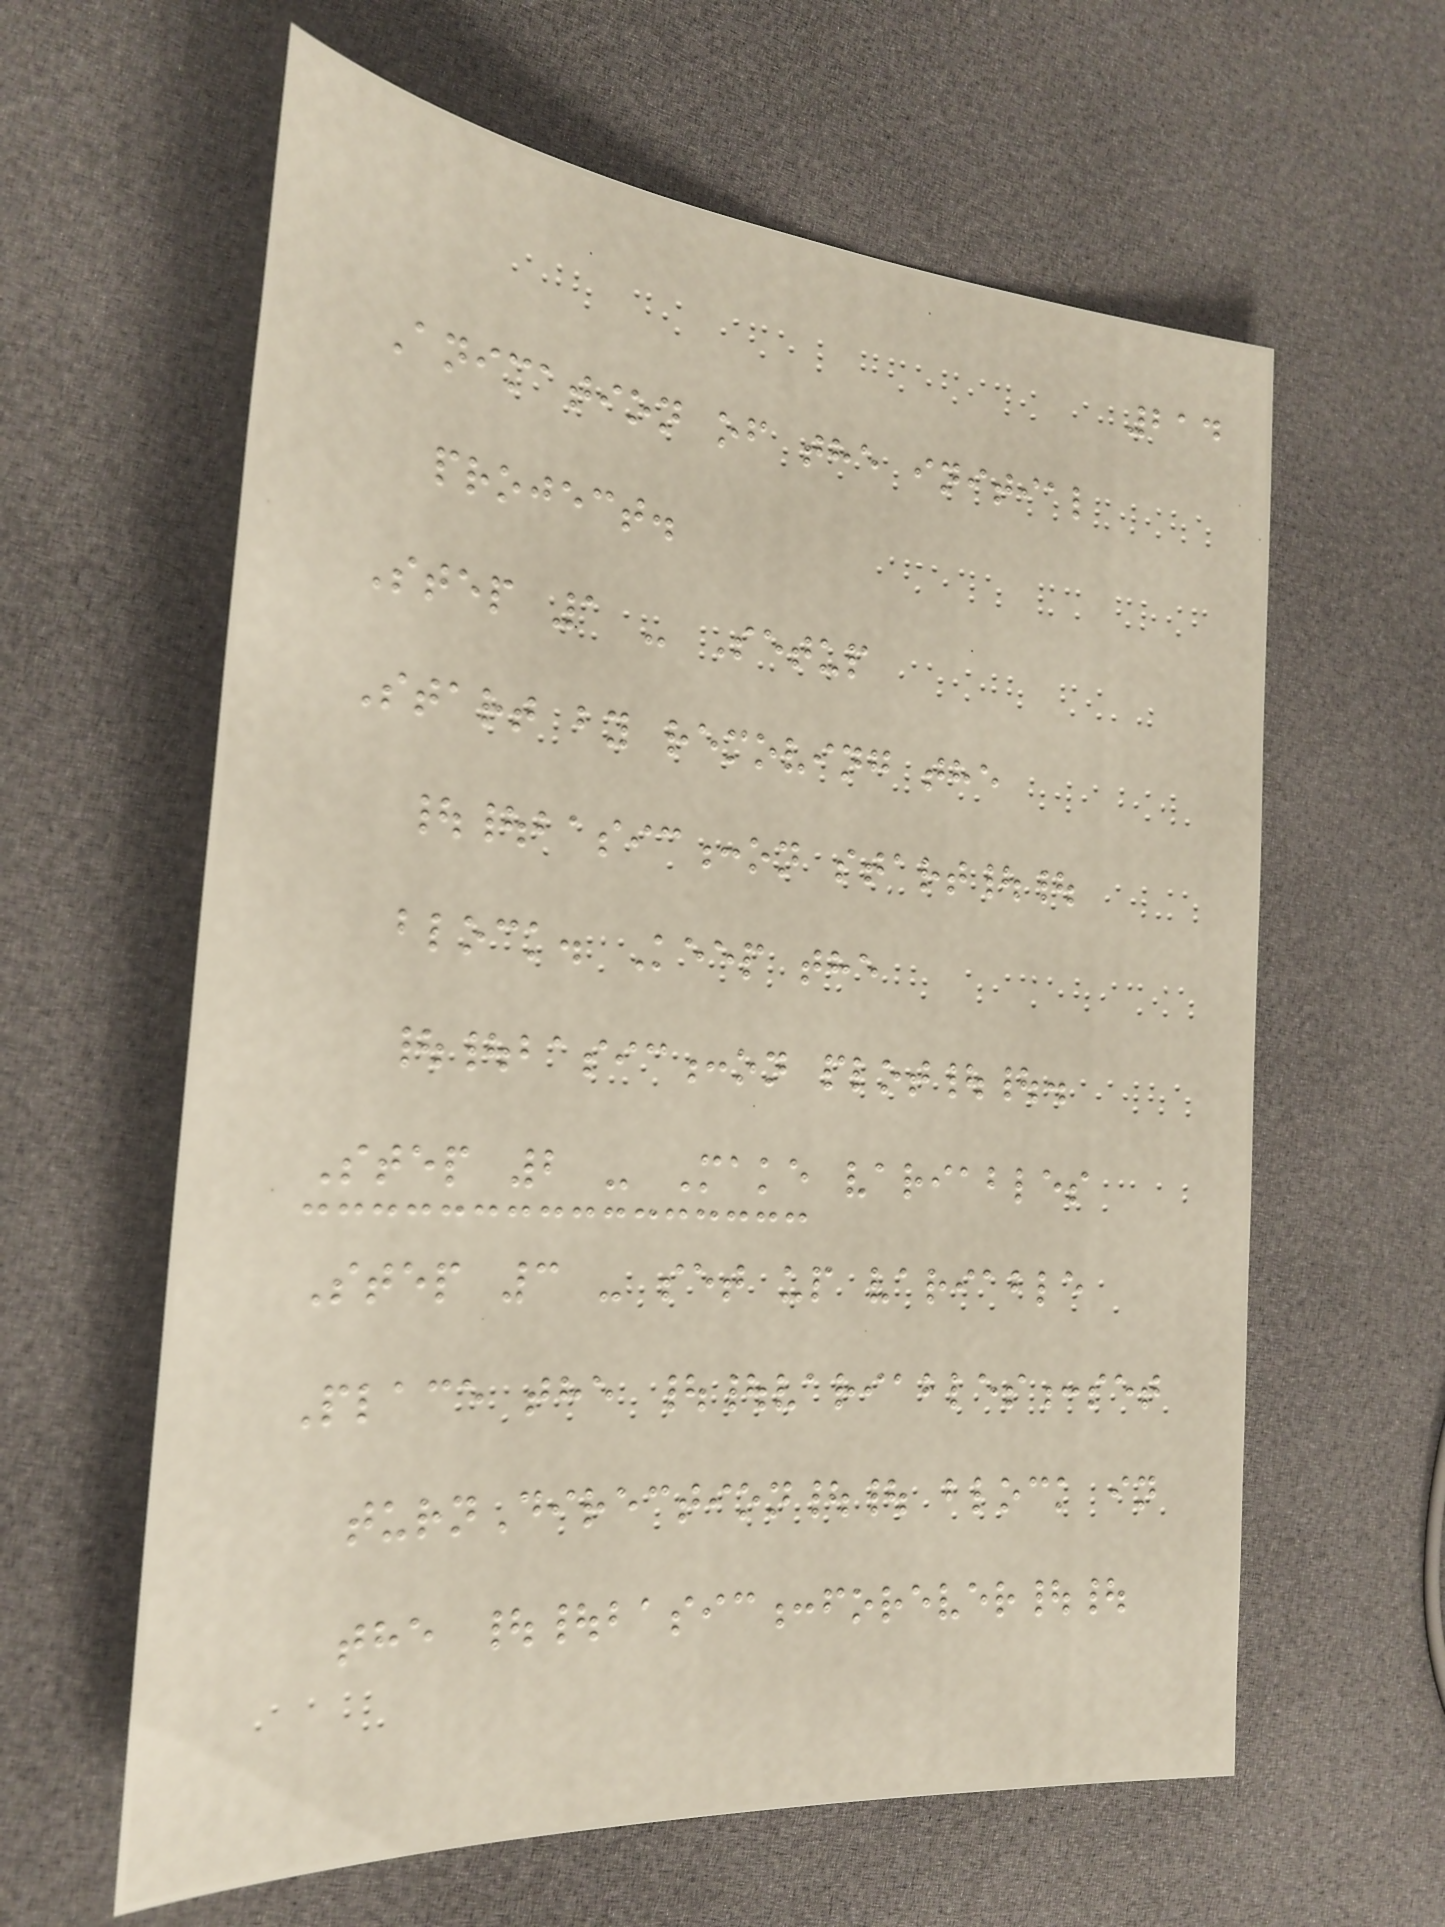214
Animation of the initial
project.
Step 1 - Setup
Start by removing the
||basic:on start||
block. Keep the
||basic:on plot||.
Step 2 - Make variables
Step 3 - set up variable
Place the ||variables:set
turnDirection|| block in
the ||basic:forever||
